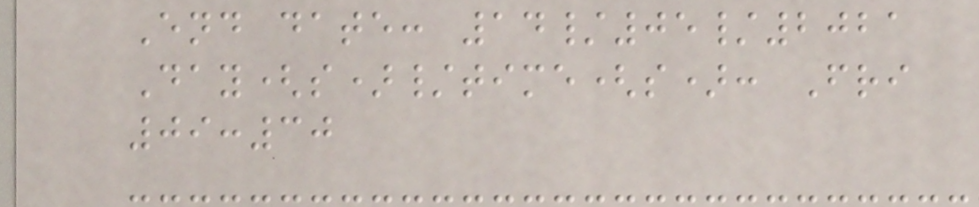End date: 14/05/2021
Day(s)/time(s): Fri
09:30
